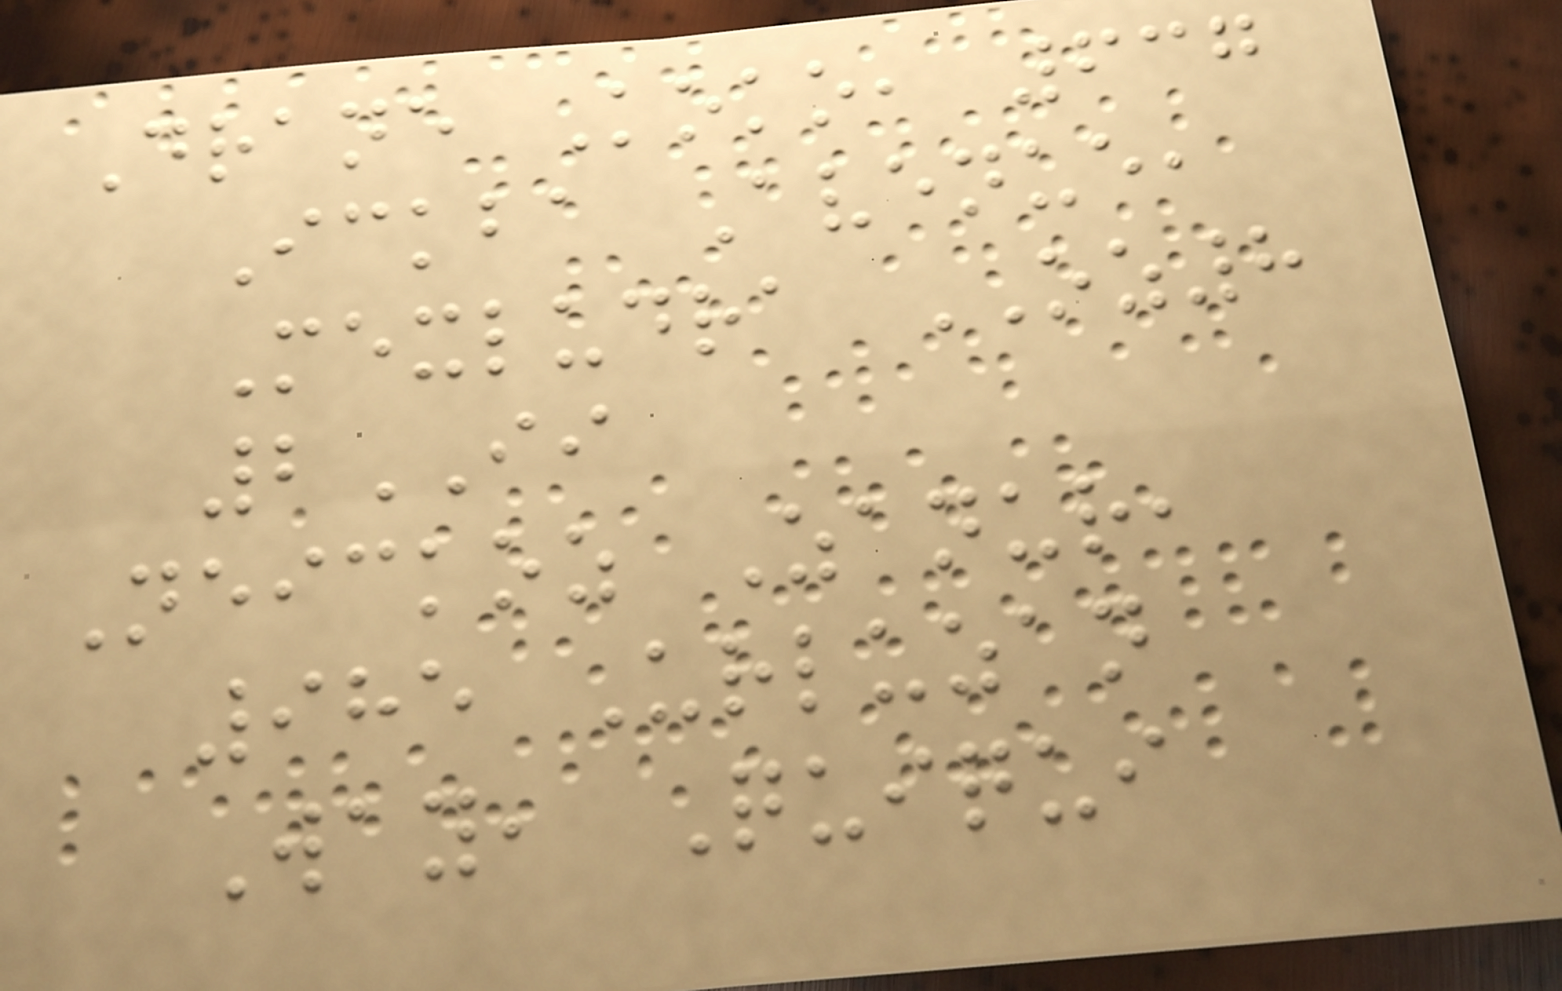Drane Koko, 637
Ickba Avenue,
Mexludra OZ8
2II
Neickoz Zanur,
985 Urluzan
Way, Quiqui
